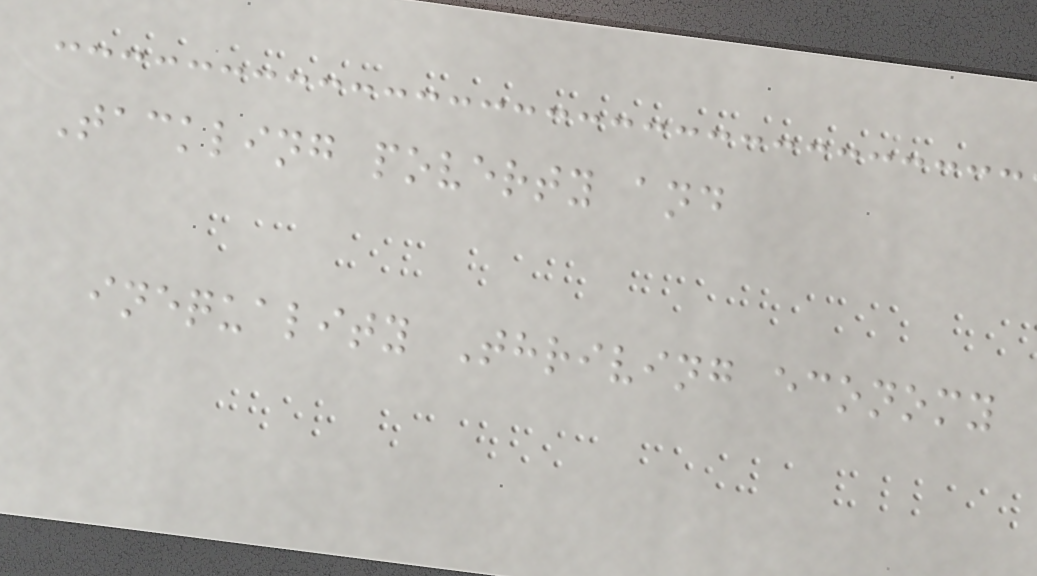Tackling poverty and
inequality Thriving economy
